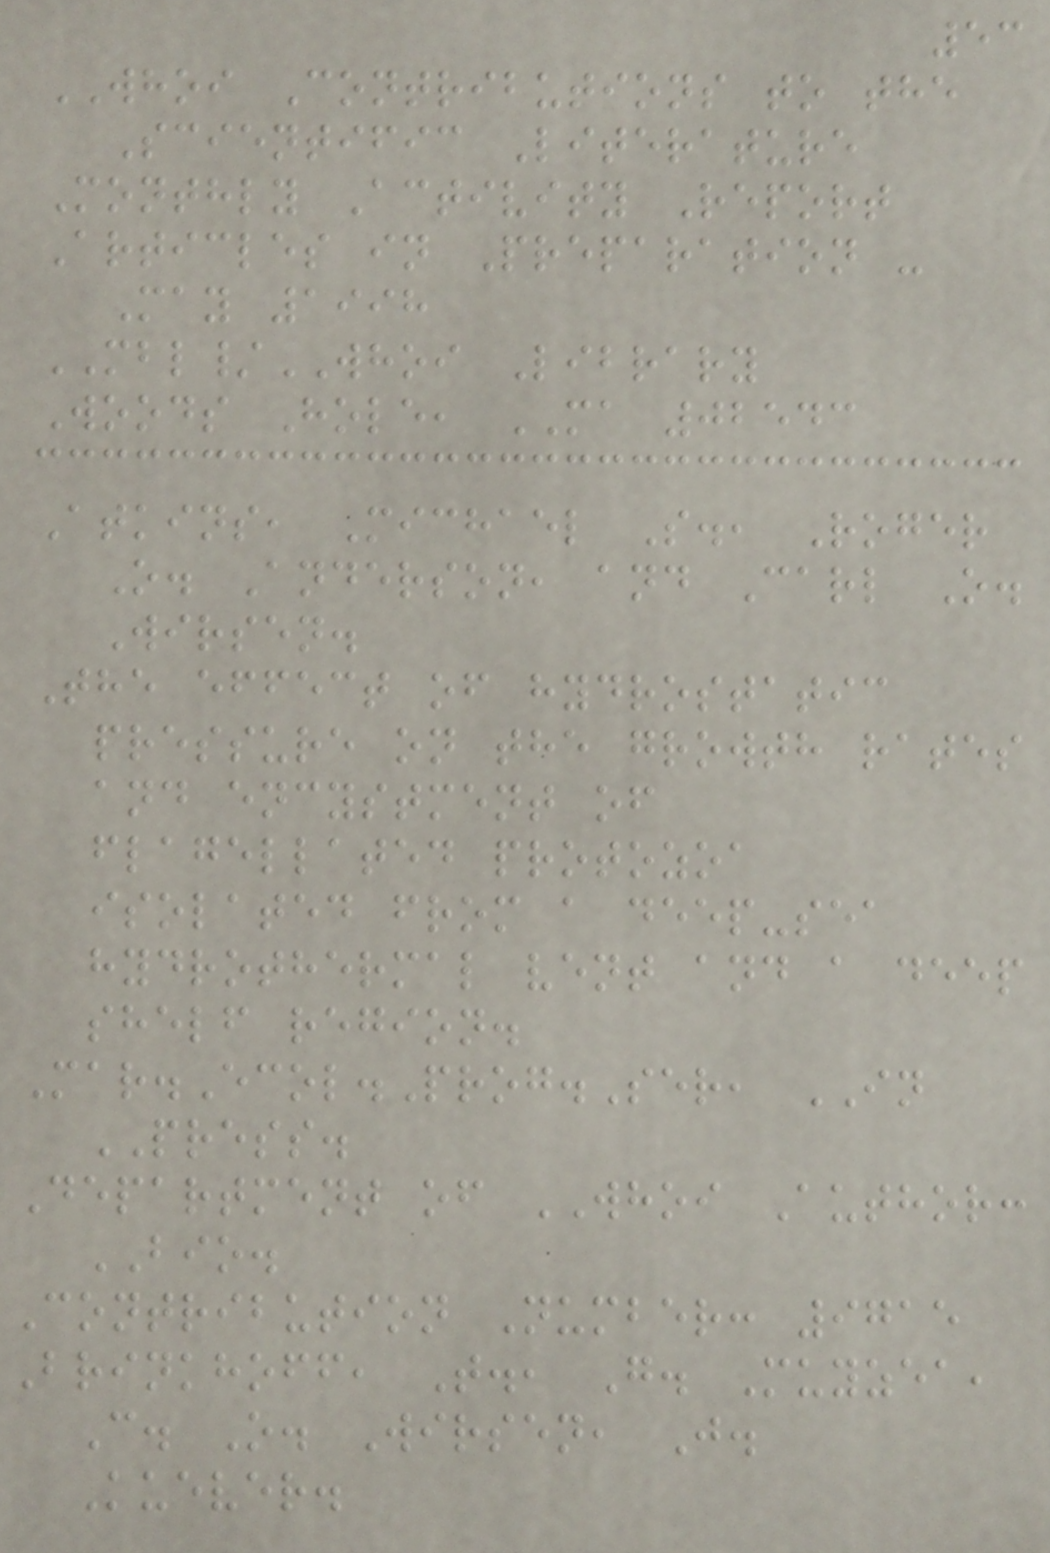53
WHOI Contributions to the
Scientific Literature
Monthly Activity Report
Articles in Preparation -
May 1998
MBL/WHOI Library
Woods Hole, MA 02543
Atkins, Michael S., Roger
O. Anderson, and Carl O.
Wirsen.
The effect of hydrostatic
pressure on the growth rates
and encystment of
flagellated protozoa
isolated from a deep-sea
hydrothermal vent and a deep
shelf region.
Mar.Ecol.Prog.Ser, IN
PRESS.
Department of WHOI Author:
BIO.
Contribution Number: 9715
Brinkhoff, T., G. Muyzea,
C. O. Wirsen, J.
Kuever.
